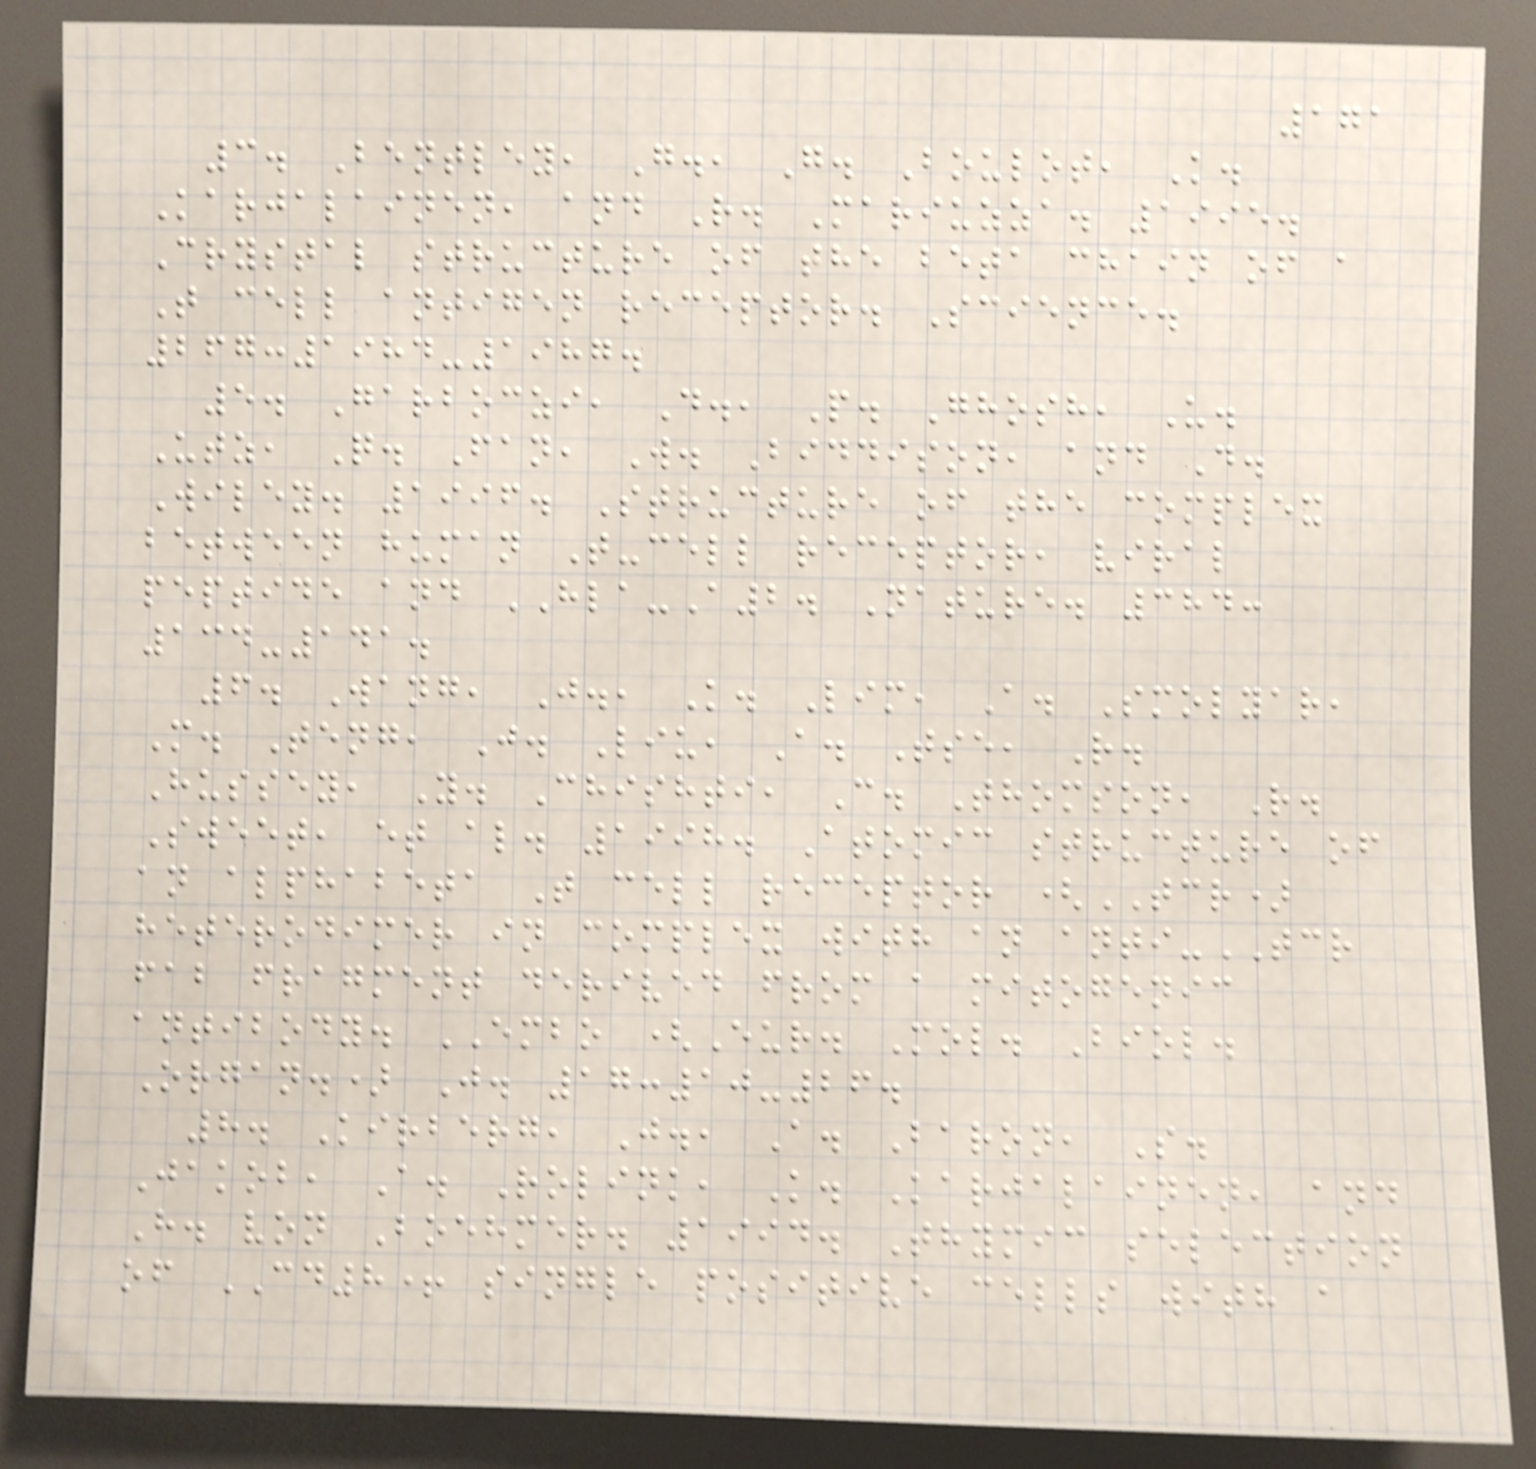171
3. Bentley, G., G. Boulot, K.
Karjalainen, and R. Mariuzza. 1995.
Crystal structure of the beta chain of a
T cell antigen receptor. Science.
267:1984-1987.
5. Garboczi, D., P. Ghosh, U.
Utz, Q. Fan, W. Biddison, and D.
Wiley. 1996. Structure of the complex
between human T-cell receptor, viral
peptide and HLA-A2. Nature. 384:
134-141.
6. Wang, J., K. Lim, A. Smolyar,
M. Teng, J. Liu, A. Tse, R.
Hussey, Y. Chishti, C. Thomson, R.
Sweet, et al. 1998. Atomic structure of
an alphabeta T cell receptor (TCR)
heterodimer in complex with an anti-TCR
fab fragment derived from a mitogenic
antibody. EMBO (Eur. Mol. Biol.
Organ.) J. 17:10-26.
8. Kirberg, J., A. Baron, S.
Jakob, A. Rolink, K. Karjalainen, and
H. von Boehmer. 1994. Thymic selection
of CD8+ single positive cells with a
